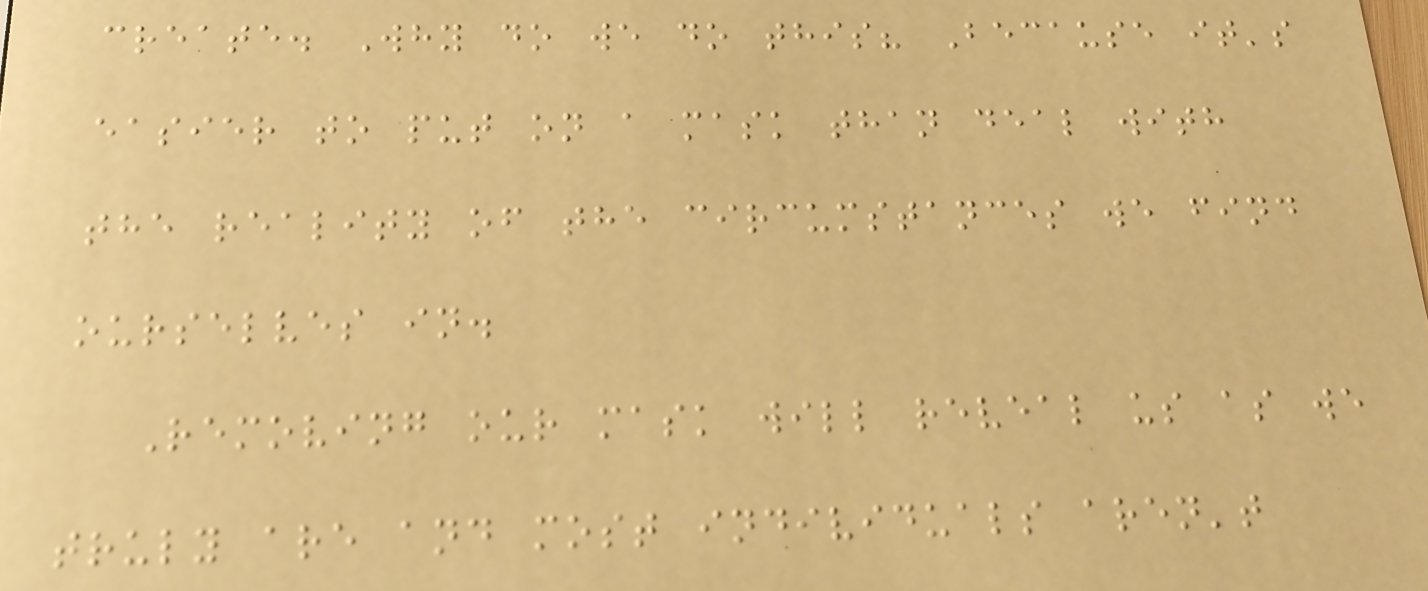create. Why do we do this? Because it's
easier to put on a mask than deal with
the reality of the circumstances we find
ourselves in.
Removing our mask will reveal us as we
truly are and most individuals aren't
